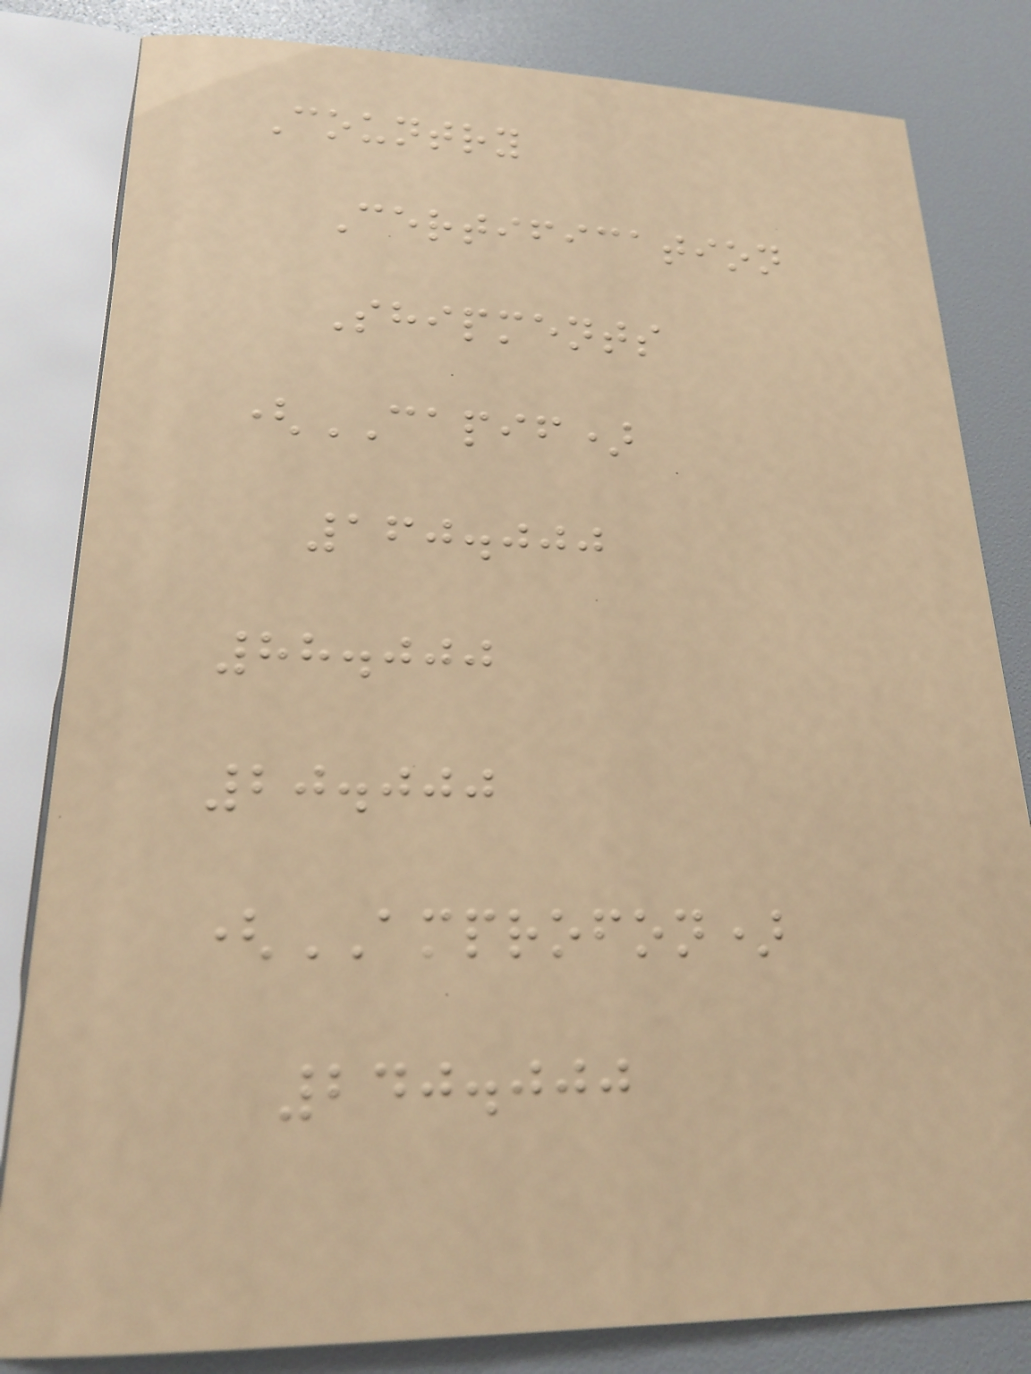Country
Certification
Shipments
(CAPIF)
160.000
88.000
20.000
(AMPROFON)
240.000
